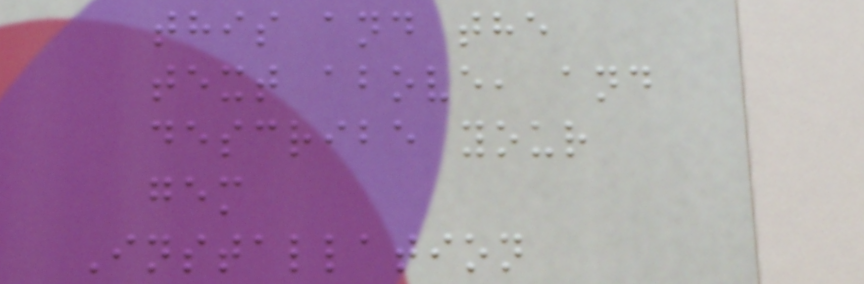this and the
text above, and
describe your
gem
Installation
